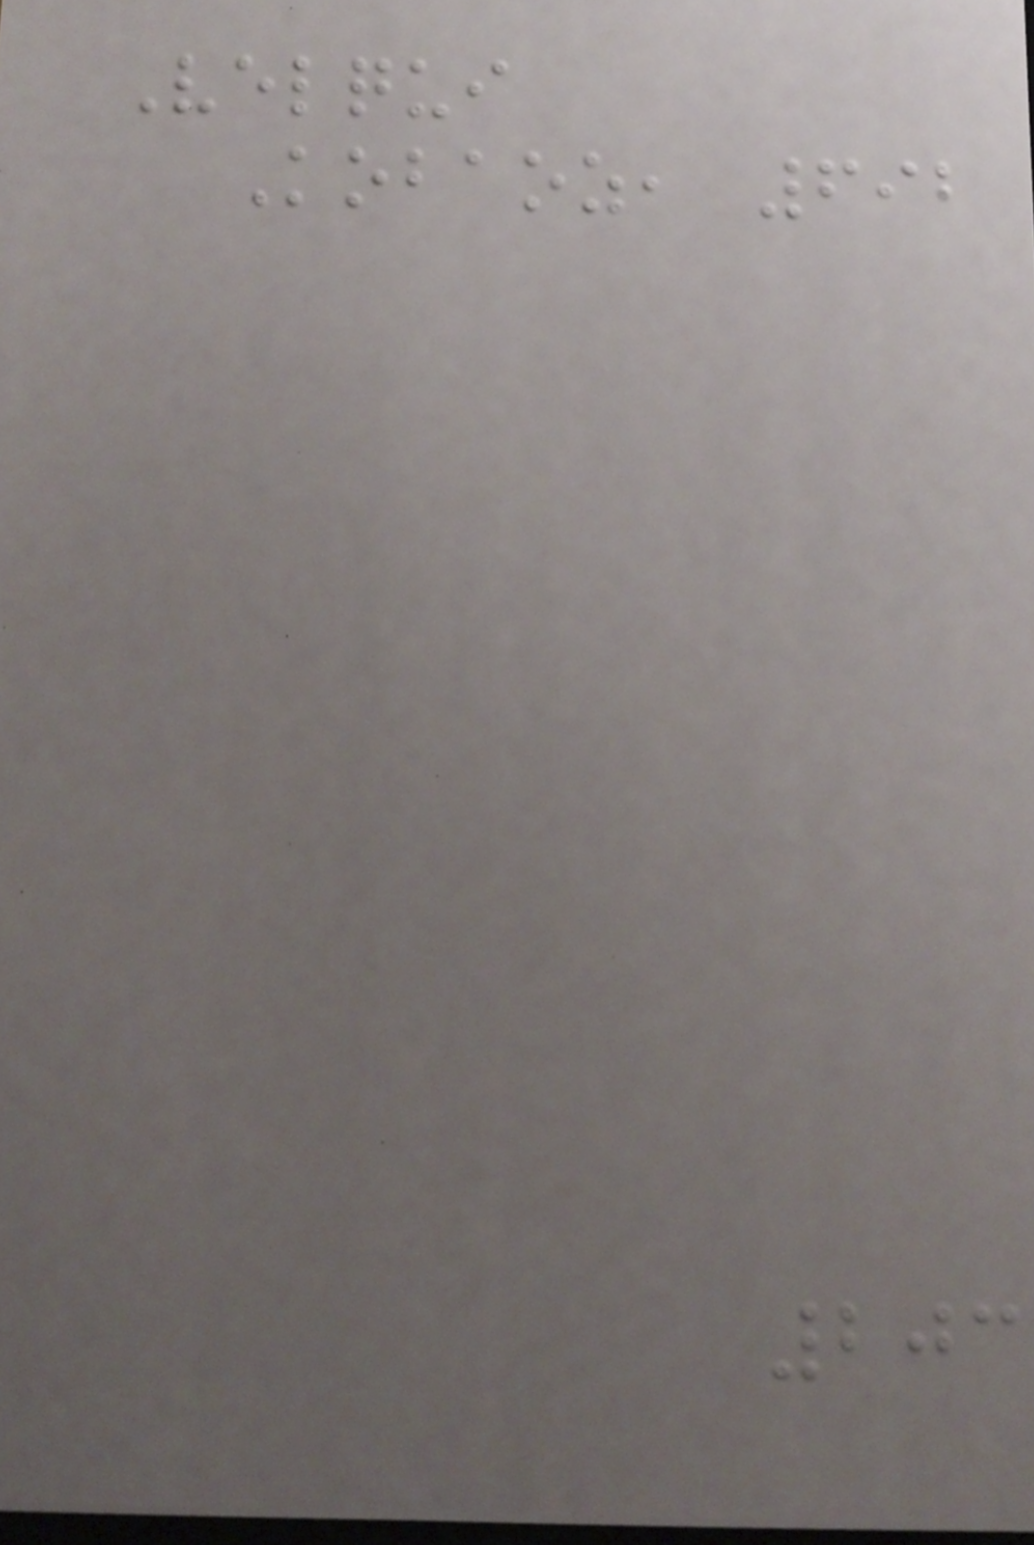Velqui
Kobaoz, 692
203
